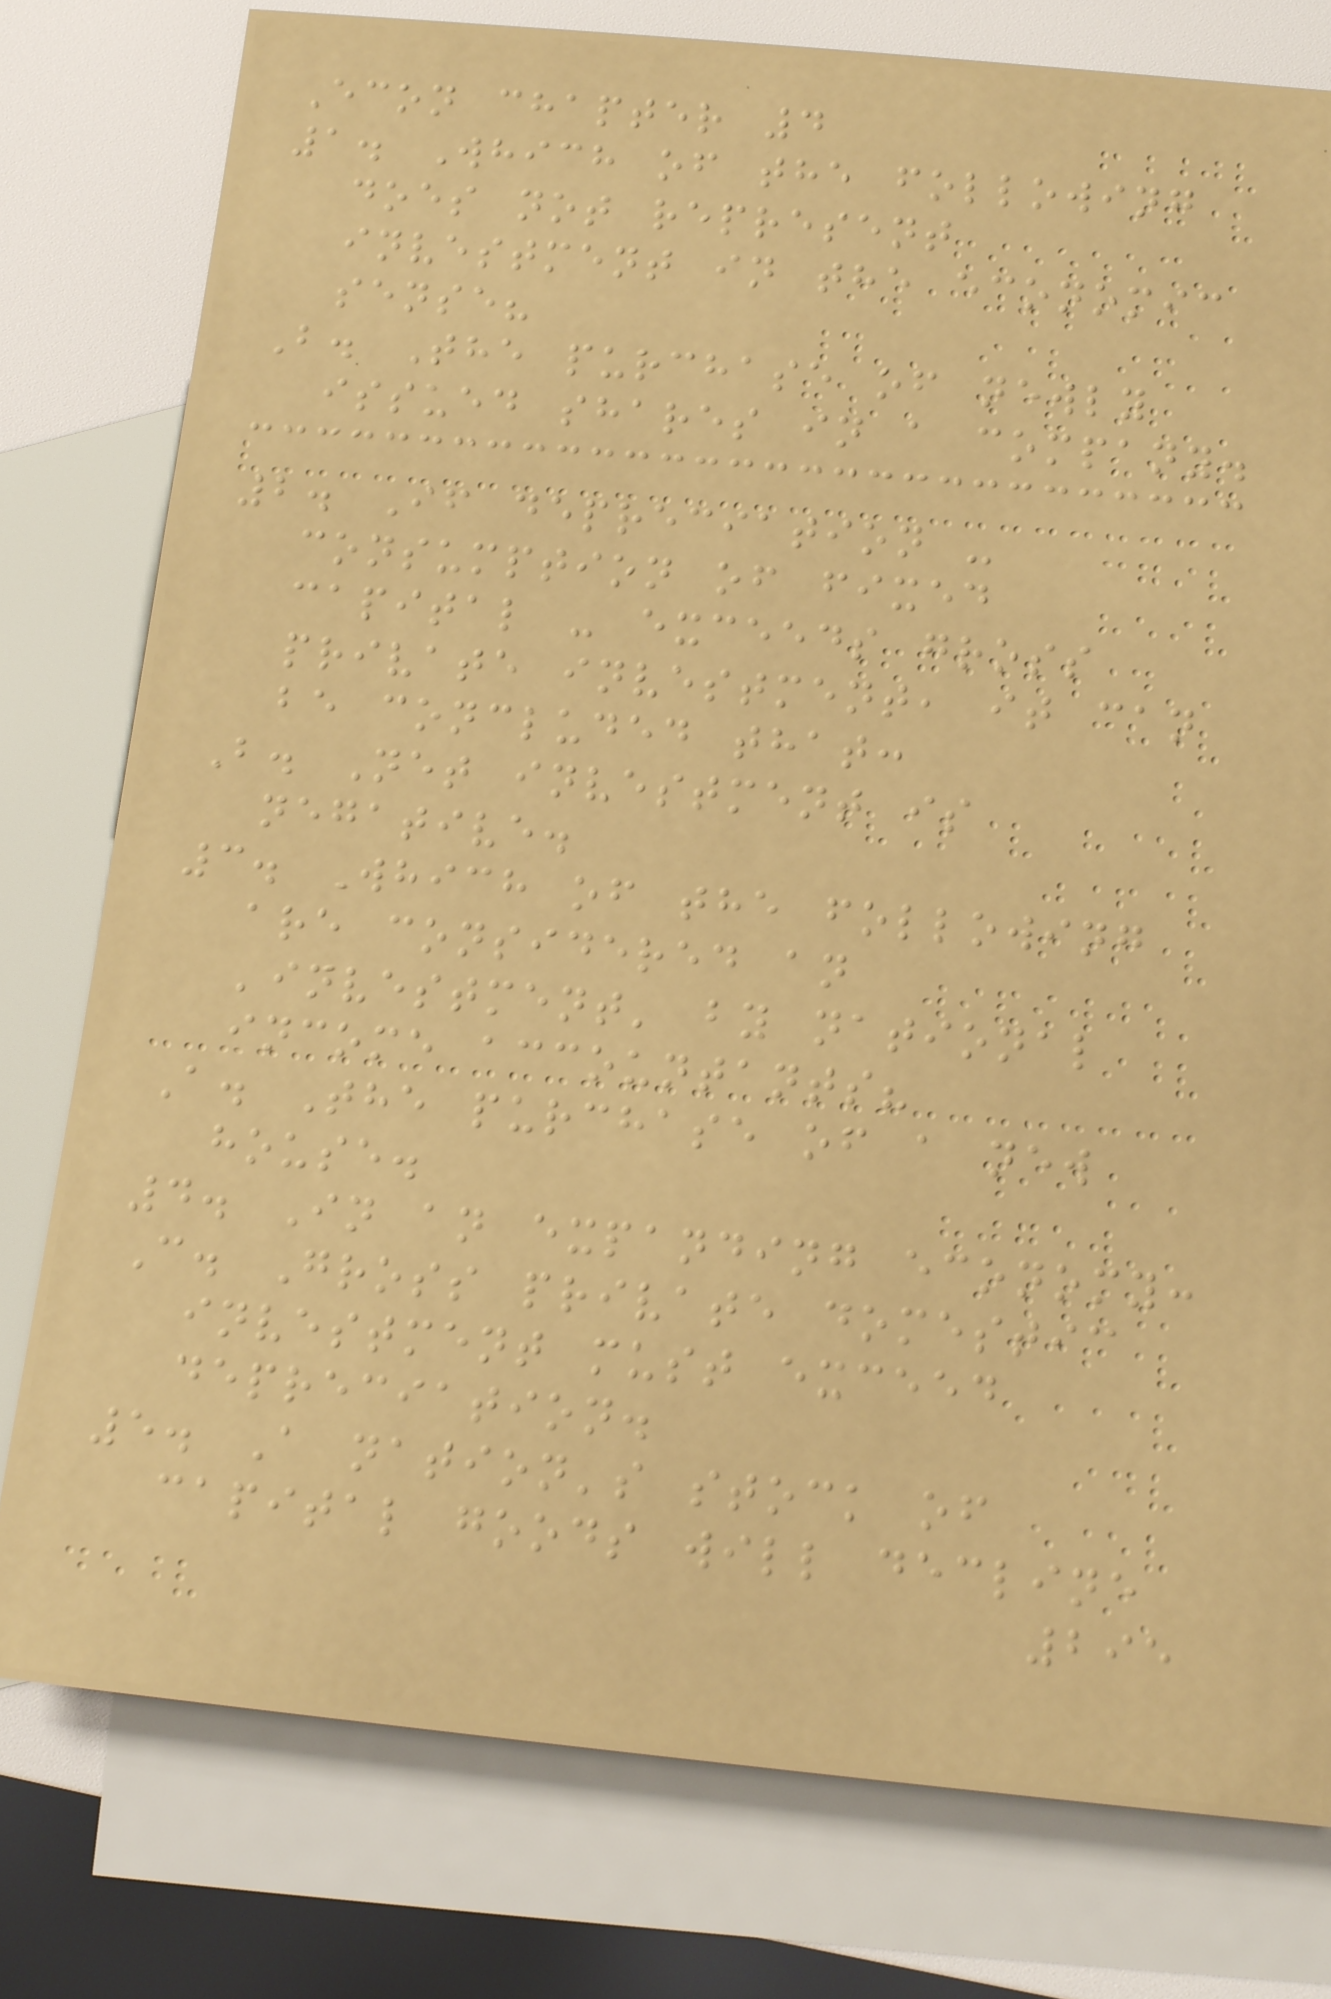Econ chapter 4
1. Which of the following
does not represent
investment in the economic
sense?
B. The purchase of newly
issued shares in a company.
2. If depreciation -
consumption of fixed
capital - exceeds gross
private investment, it can
be concluded that:
B. Net investment is
negative.
3. Which of the following
are considered an
'investment' by national
income accountants?
A. The purchase of a new
house.
4. In an expanding economy:
C. Gross private domestic
investment must exceed
depreciation.
5. A nation's stock of
capital goods will decline
295
